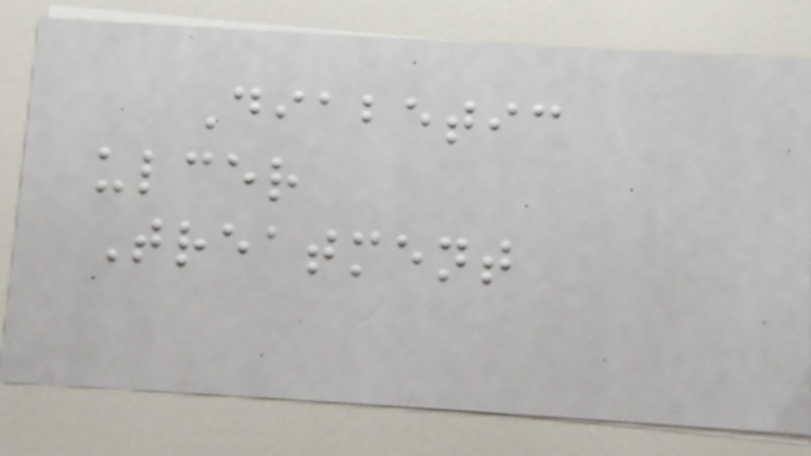Diabetic
ulcer
Treatment
